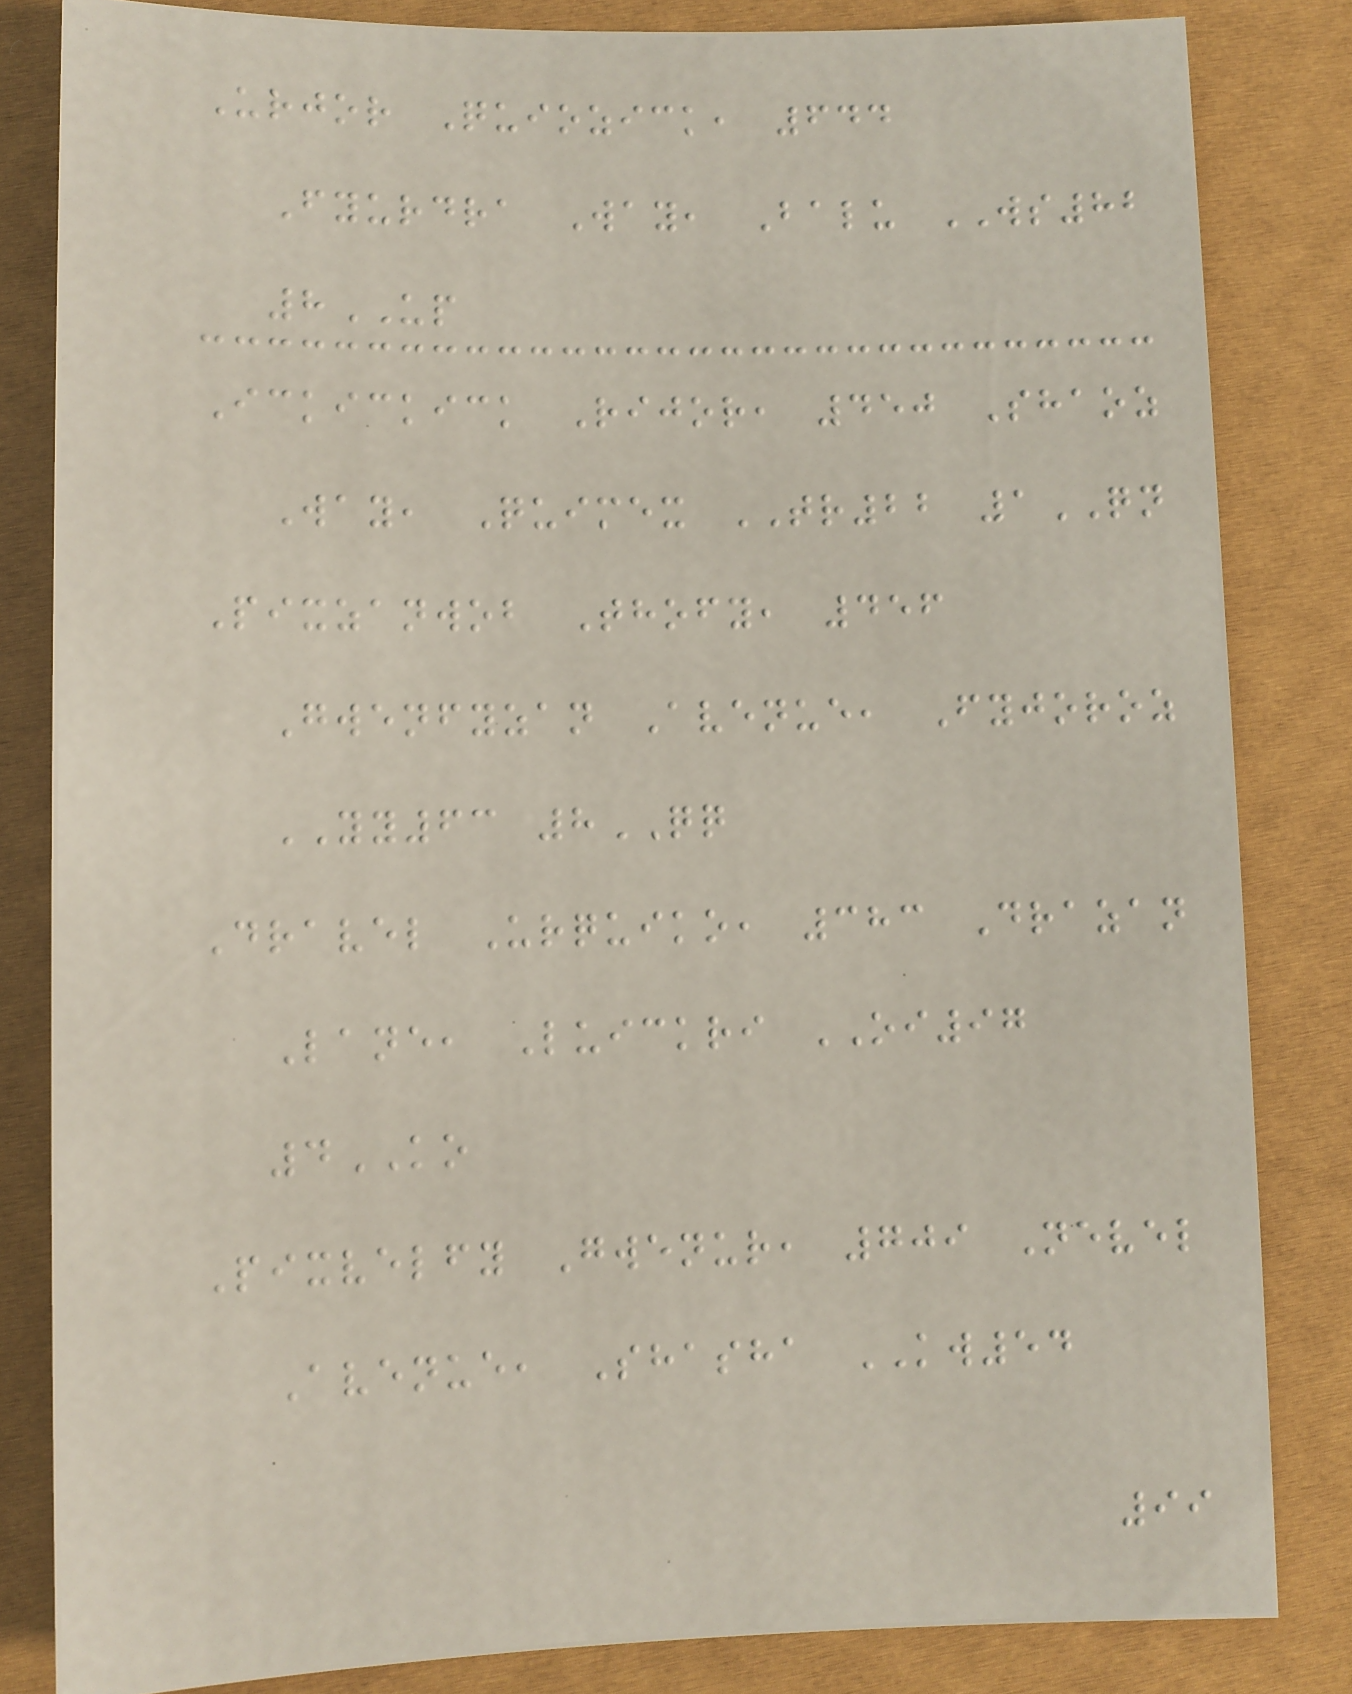Urjor Quiozick, 644
Fyurdra Way, Balu WS82
8UP
Ickickick Rijor, 450 Shaoz
Way, Quimex TR22 1QN
Pixzanwob Thofy, 456
Gwenfyzan Avenue, Fyjoroz
YY63 8QQ
Dravel Urquiko, 383 Drazan
Lane, Luickri OI97
4KO
Pixvelfy Gwenur, 709 Nevel
Avenue, Shasha KW54
99
